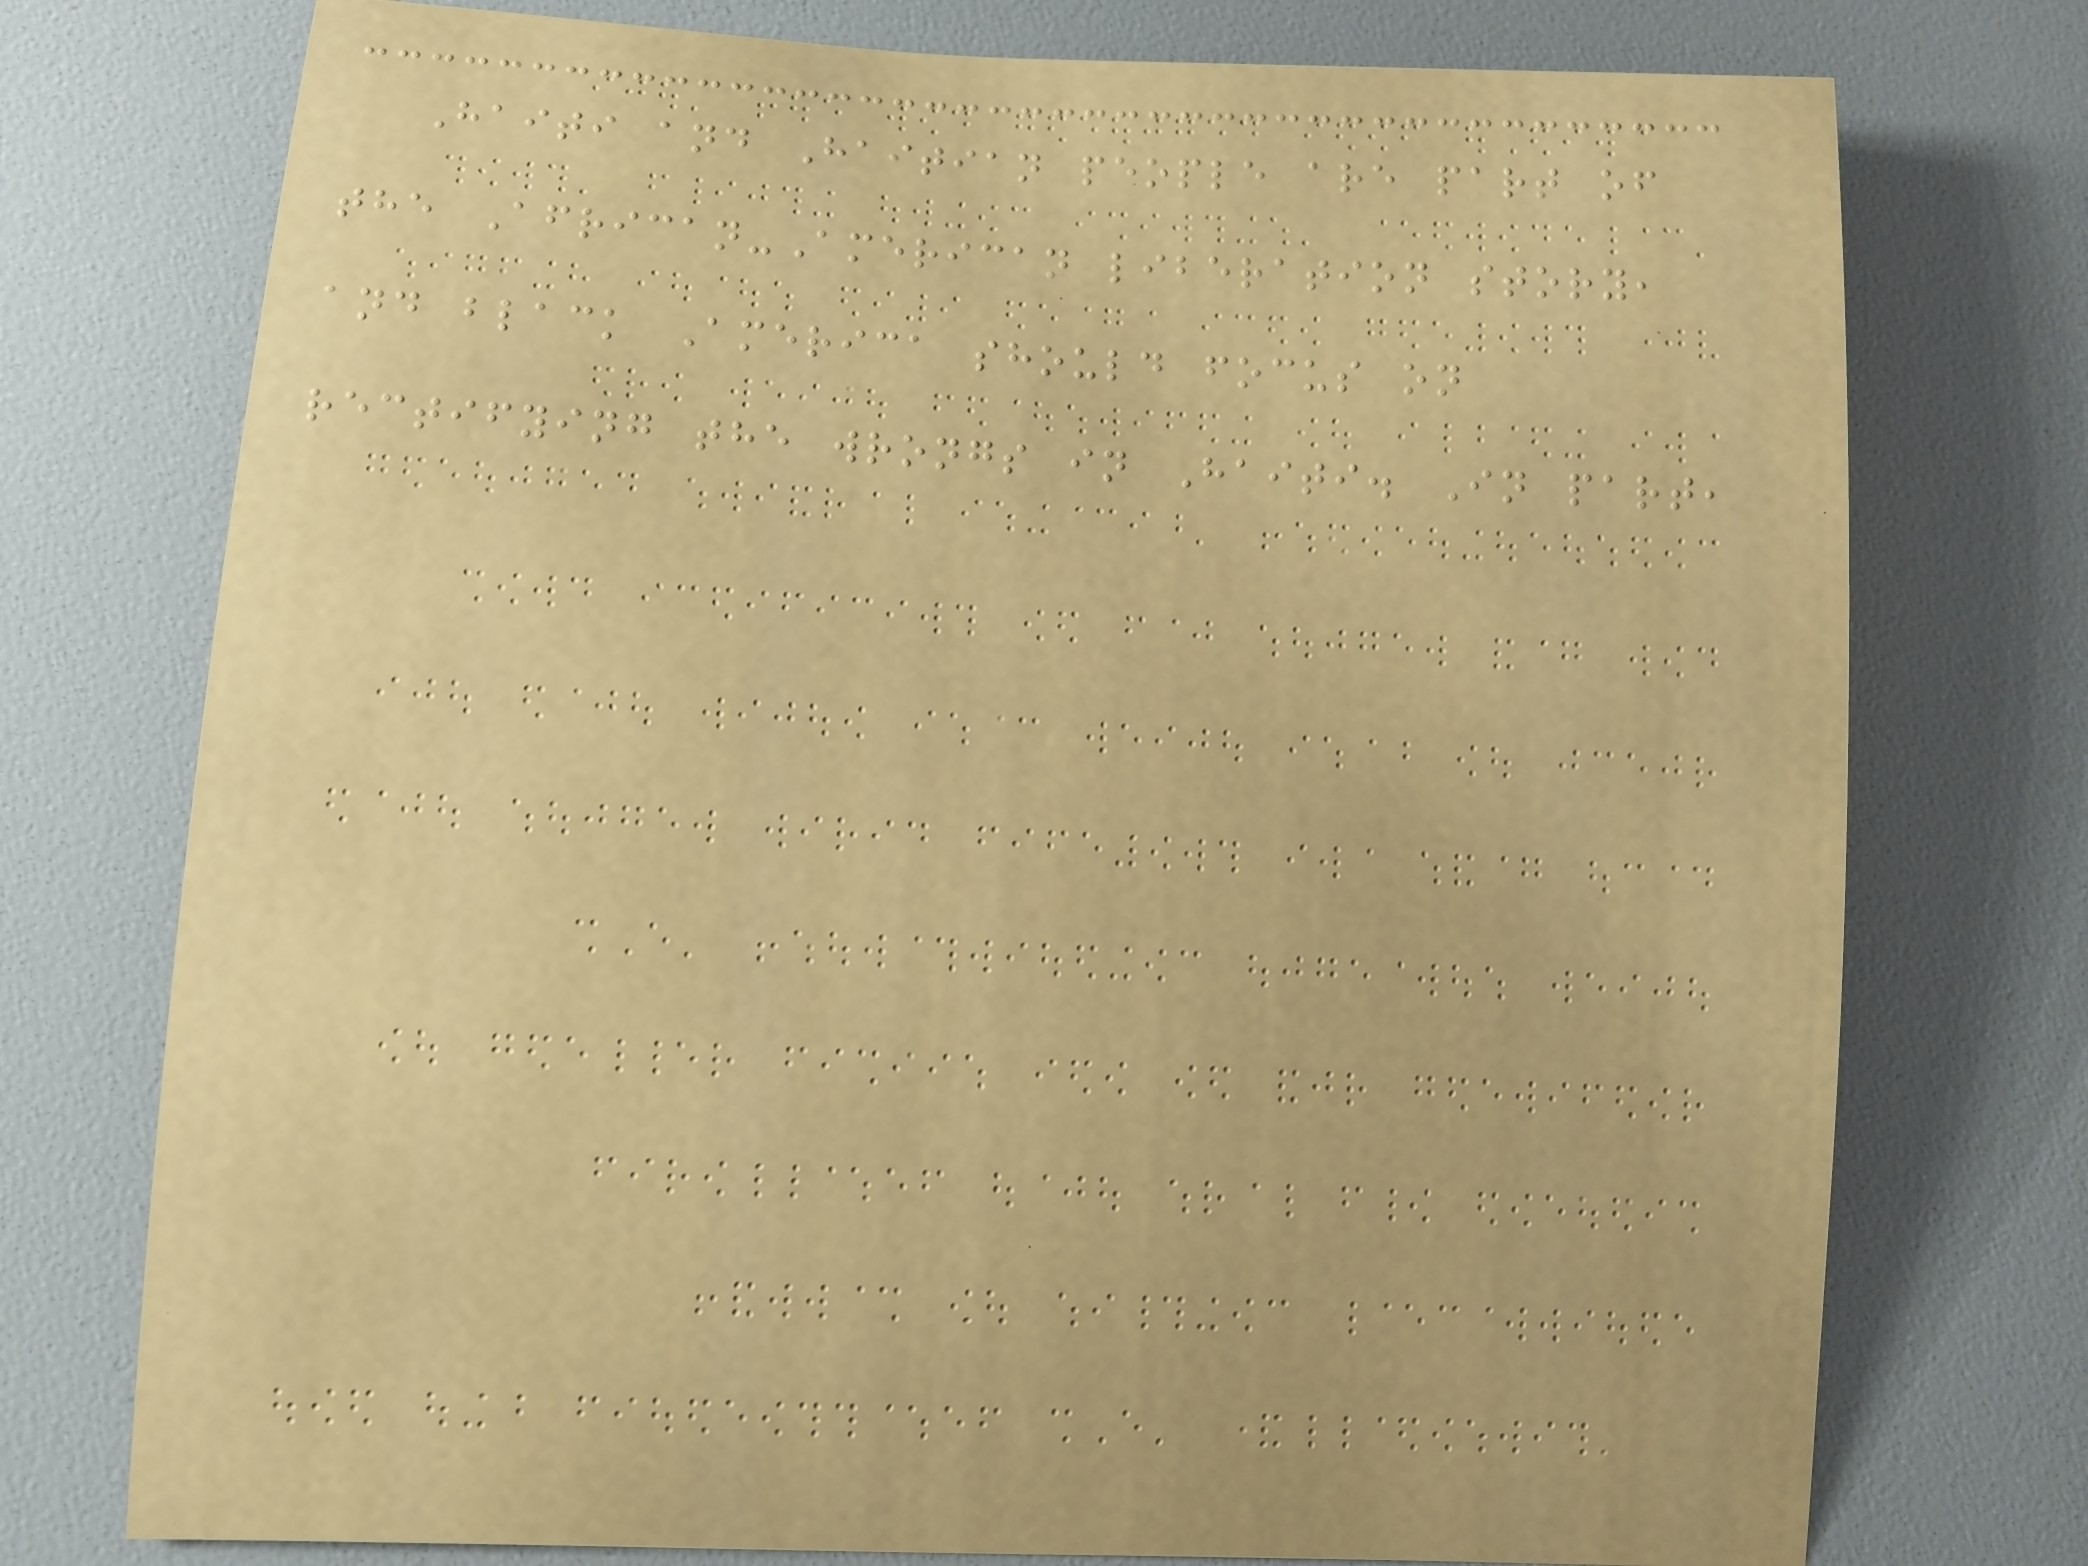Haiti and Haitian people are part of
the African-American liberation story,
and black America should focus on
rectifying the wrongs in Haiti. In part,
